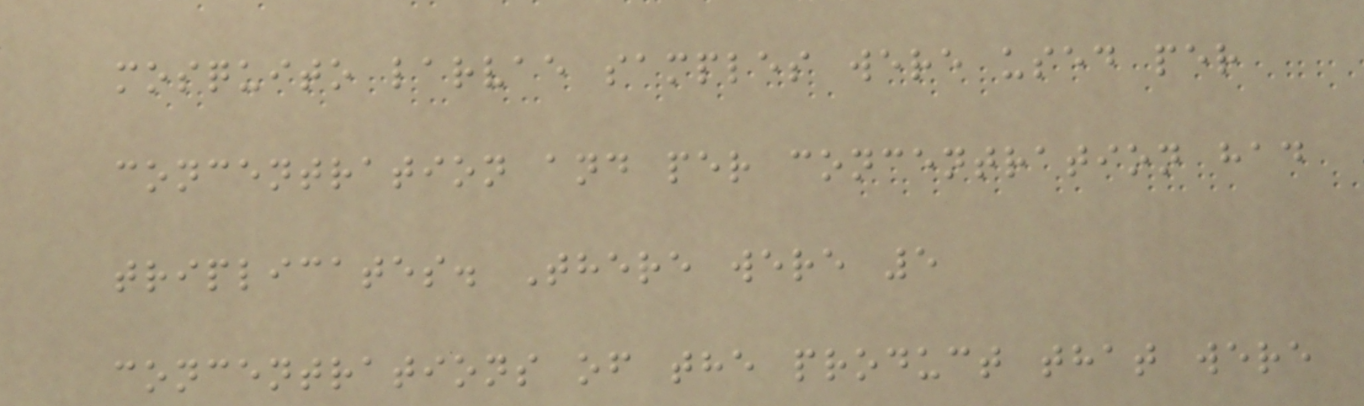mosquito larvae samples were used per
concentration and per concentration had
triplicates. There were 5
concentrations of the product that were
